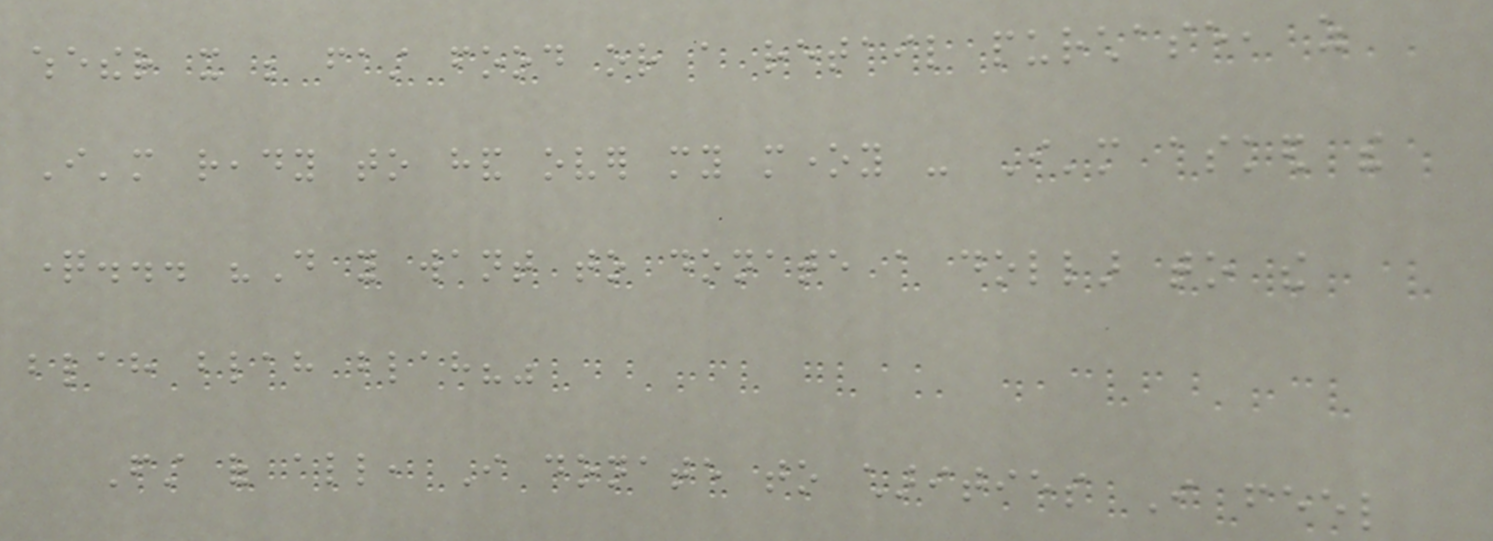whether it be fast food or a retail purchase, as
I'm ready to hand over my money - I'm asked the
question... "Do you want to donate a dollar to the
blah blah blah?"
First of all, I donate to charities I feel
